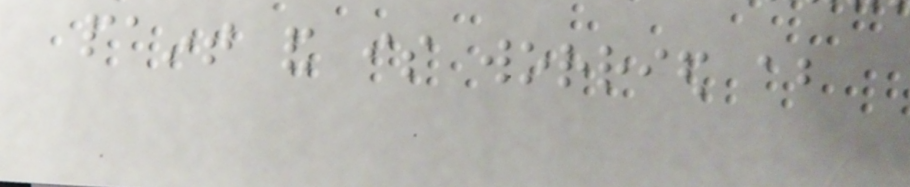paint and is worried about
